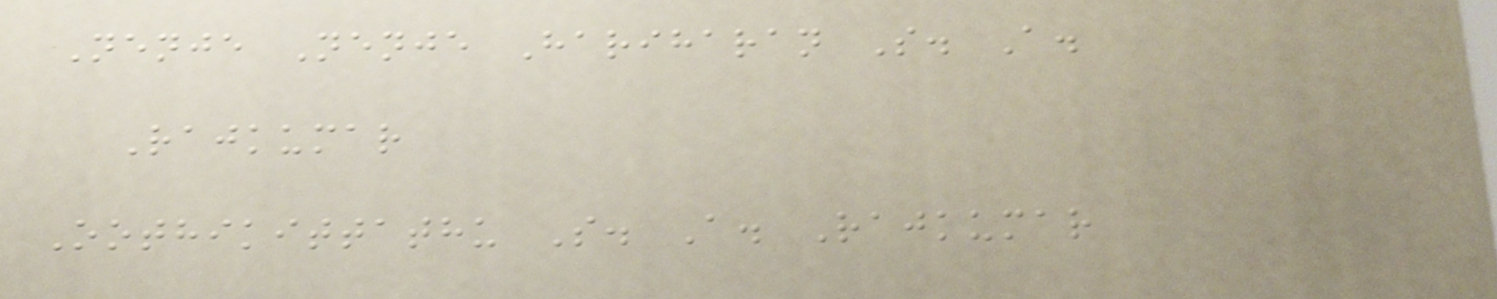Nenje Nenje Hariharan S. A.
Rajkumar
Oothikittathu S. A. Rajkumar
